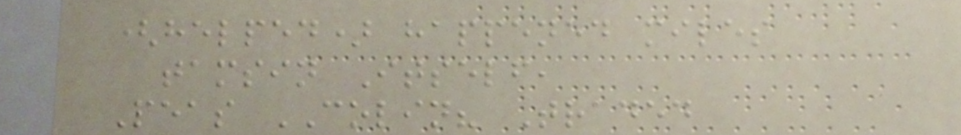(helped) happened miles
tamsin Itself,
Peas COLIN? Traded
